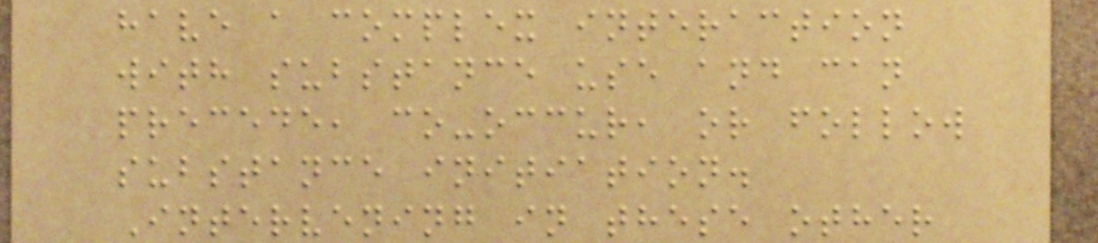have a complex interaction
with substance use and can
precede, co-occur, or follow
substance initiation.
Intervening in these other
